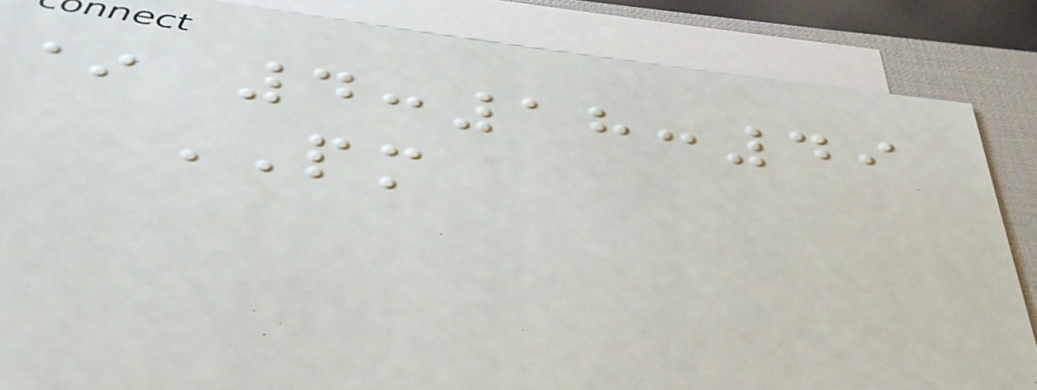* 4:18:49
PM
